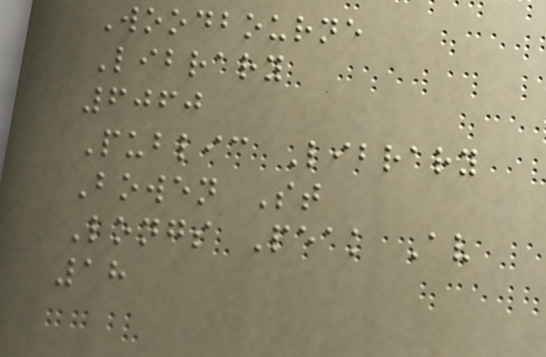Woodbourne
Library
6060
Public Library
Bowen St
Longs Peak Av
18
